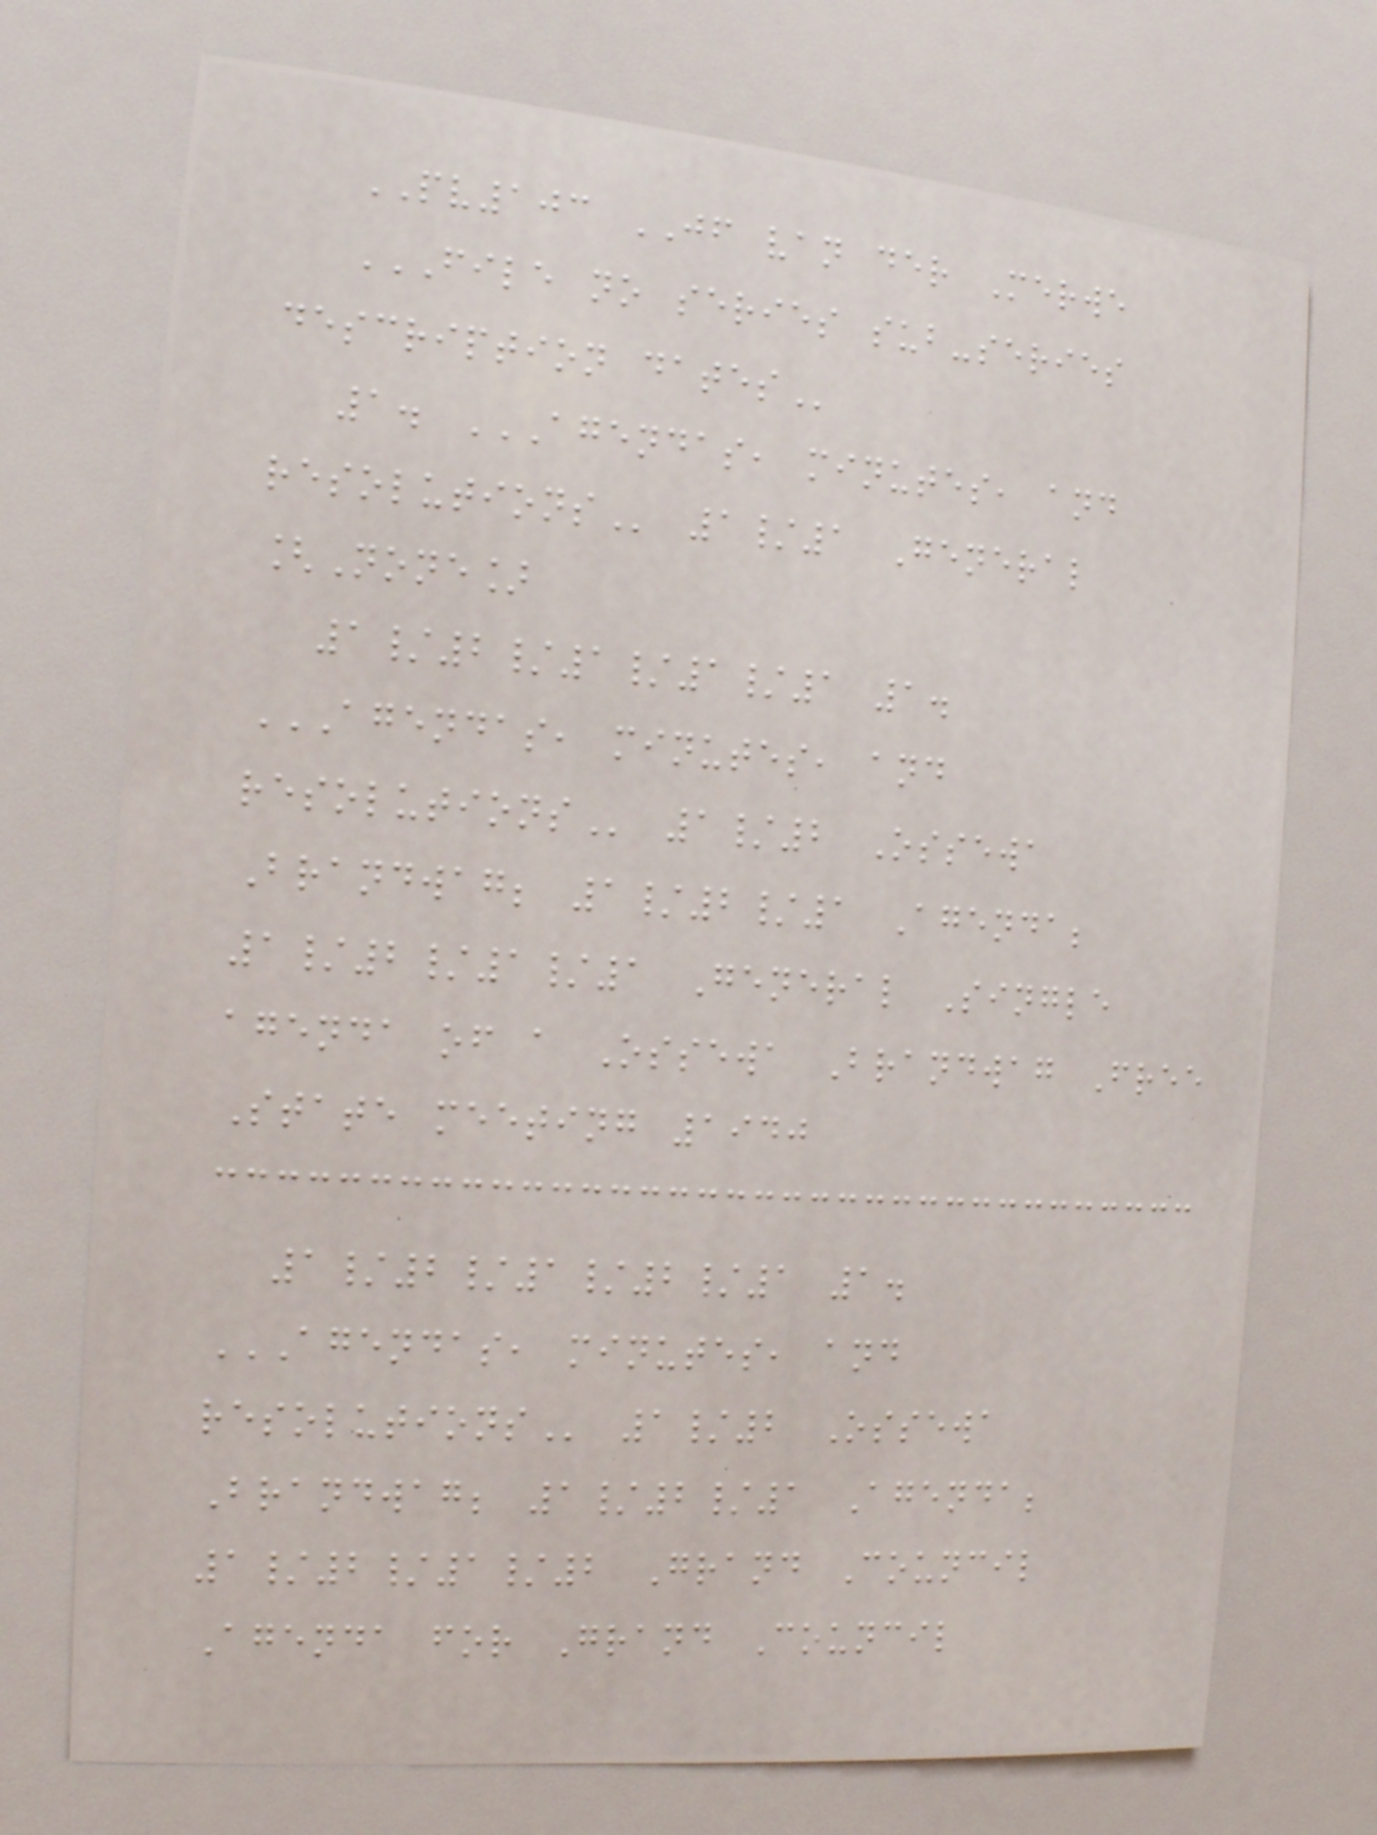PV103 JF van der Merwe
FILE NO SERIES SUB-SERIES
DESCRIPTION DATES
1. AGENDAS, MINUTES, AND
RESOLUTIONS 1/1 General
[None]
1/2/1/1/1 1.
AGENDAS, MINUTES, AND
RESOLUTIONS 1/2 Ossewa
Brandwag; 1/2/1 Agenda;
1/2/1/1 General Single
agenda of a Ossewa Brandwag Free
State meeting 1940
1/2/1/2/1 1.
AGENDAS, MINUTES, AND
RESOLUTIONS 1/2 Ossewa
Brandwag; 1/2/1 Agenda;
1/2/1/2 Grand Council
Agenda for Grand Council
